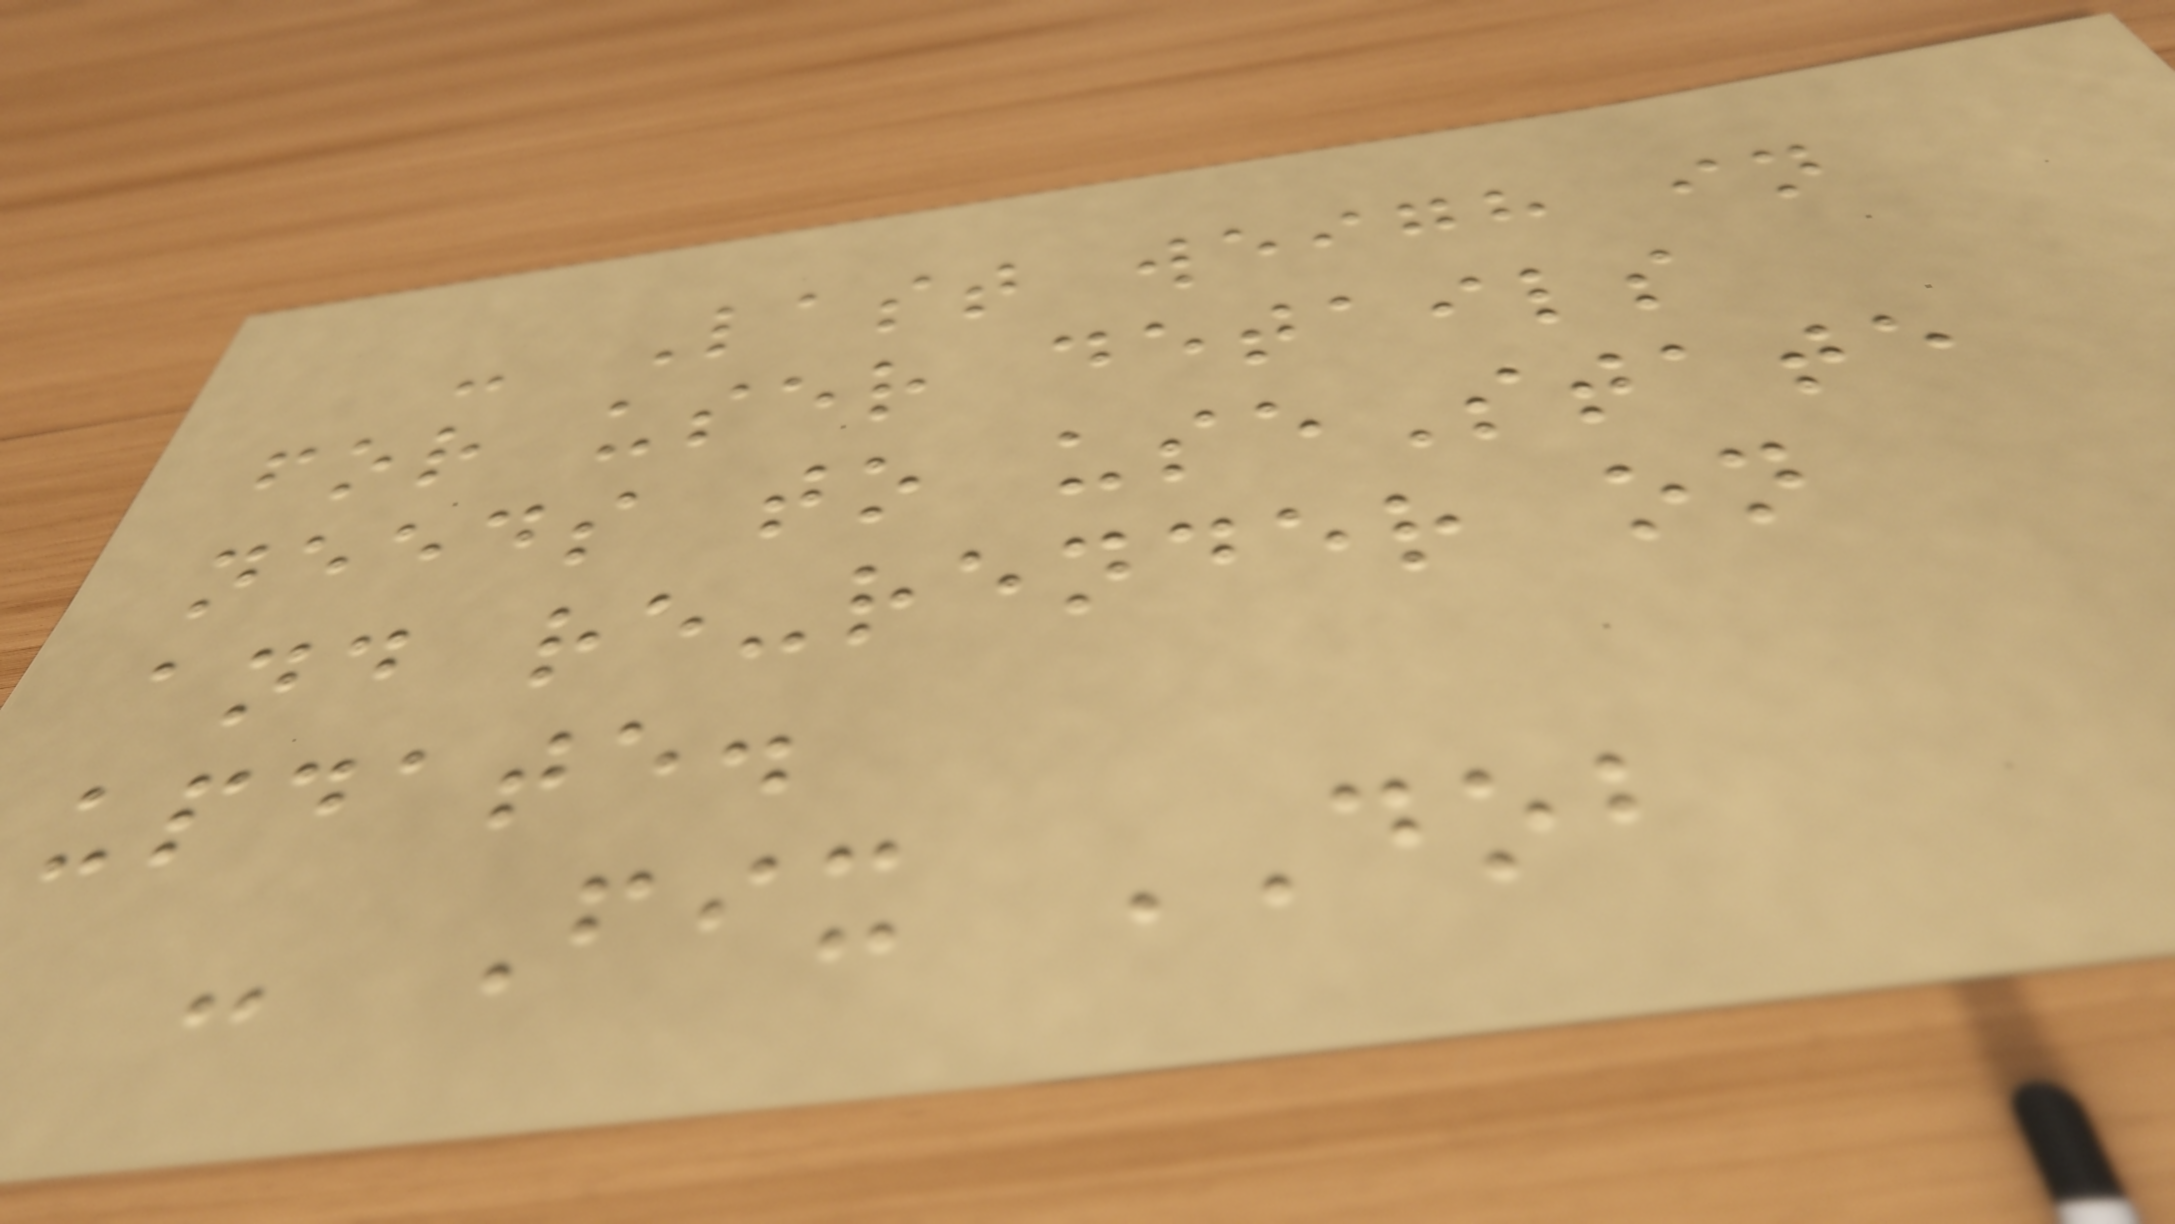- Last weigh in
for user details
needs to useState
and re-render on
update.
- Fix DOB
